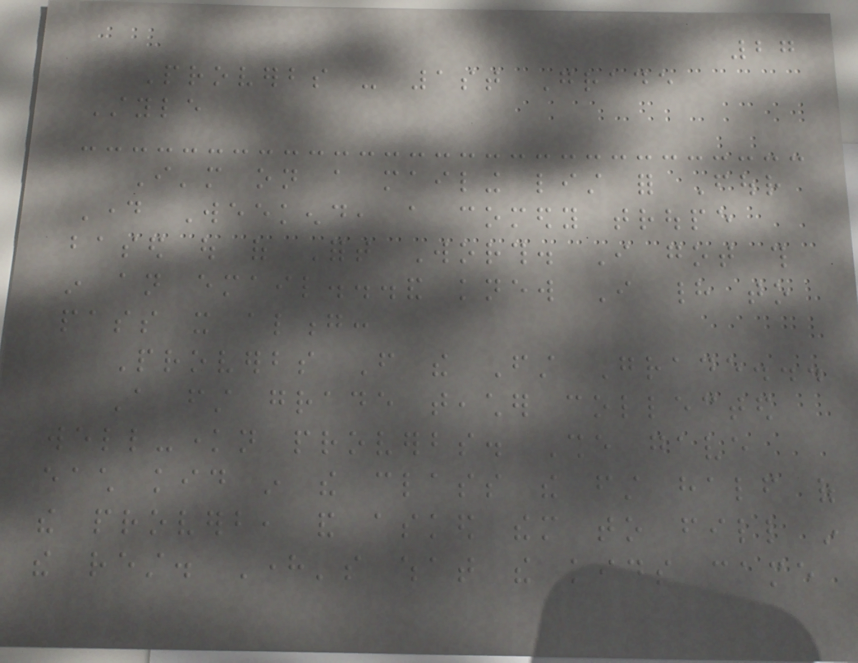27
Proverbs - 1st Grade
Style
I'm on a mailing list for Four
Day Weekend, a comedy troupe
based out of Fort Worth. I got this
in an email...and knew I had to
pass it along:
Proverbs From the First Grade...
A first grade teacher collected
well-known proverbs. She gave
each kid in the class the first half of
the proverb, and asked them to fill in
the rest. Here's what the kids came
